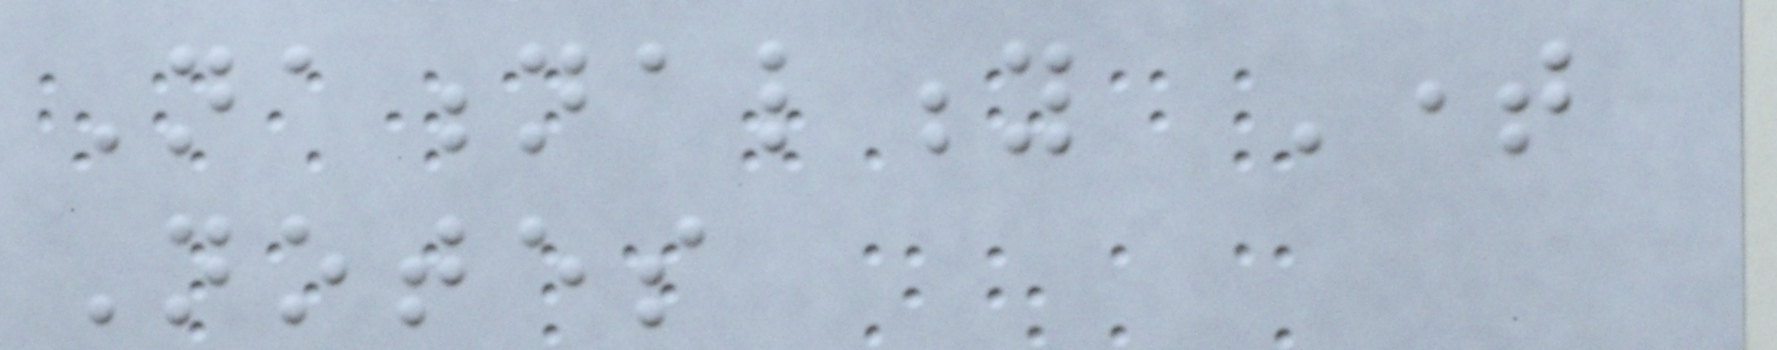Nationality Time
Notes
